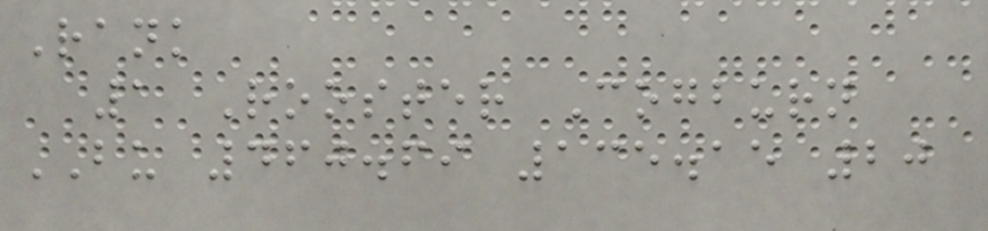Rank
1 Rooster Cogburn
BU 460.69 135.15 20
